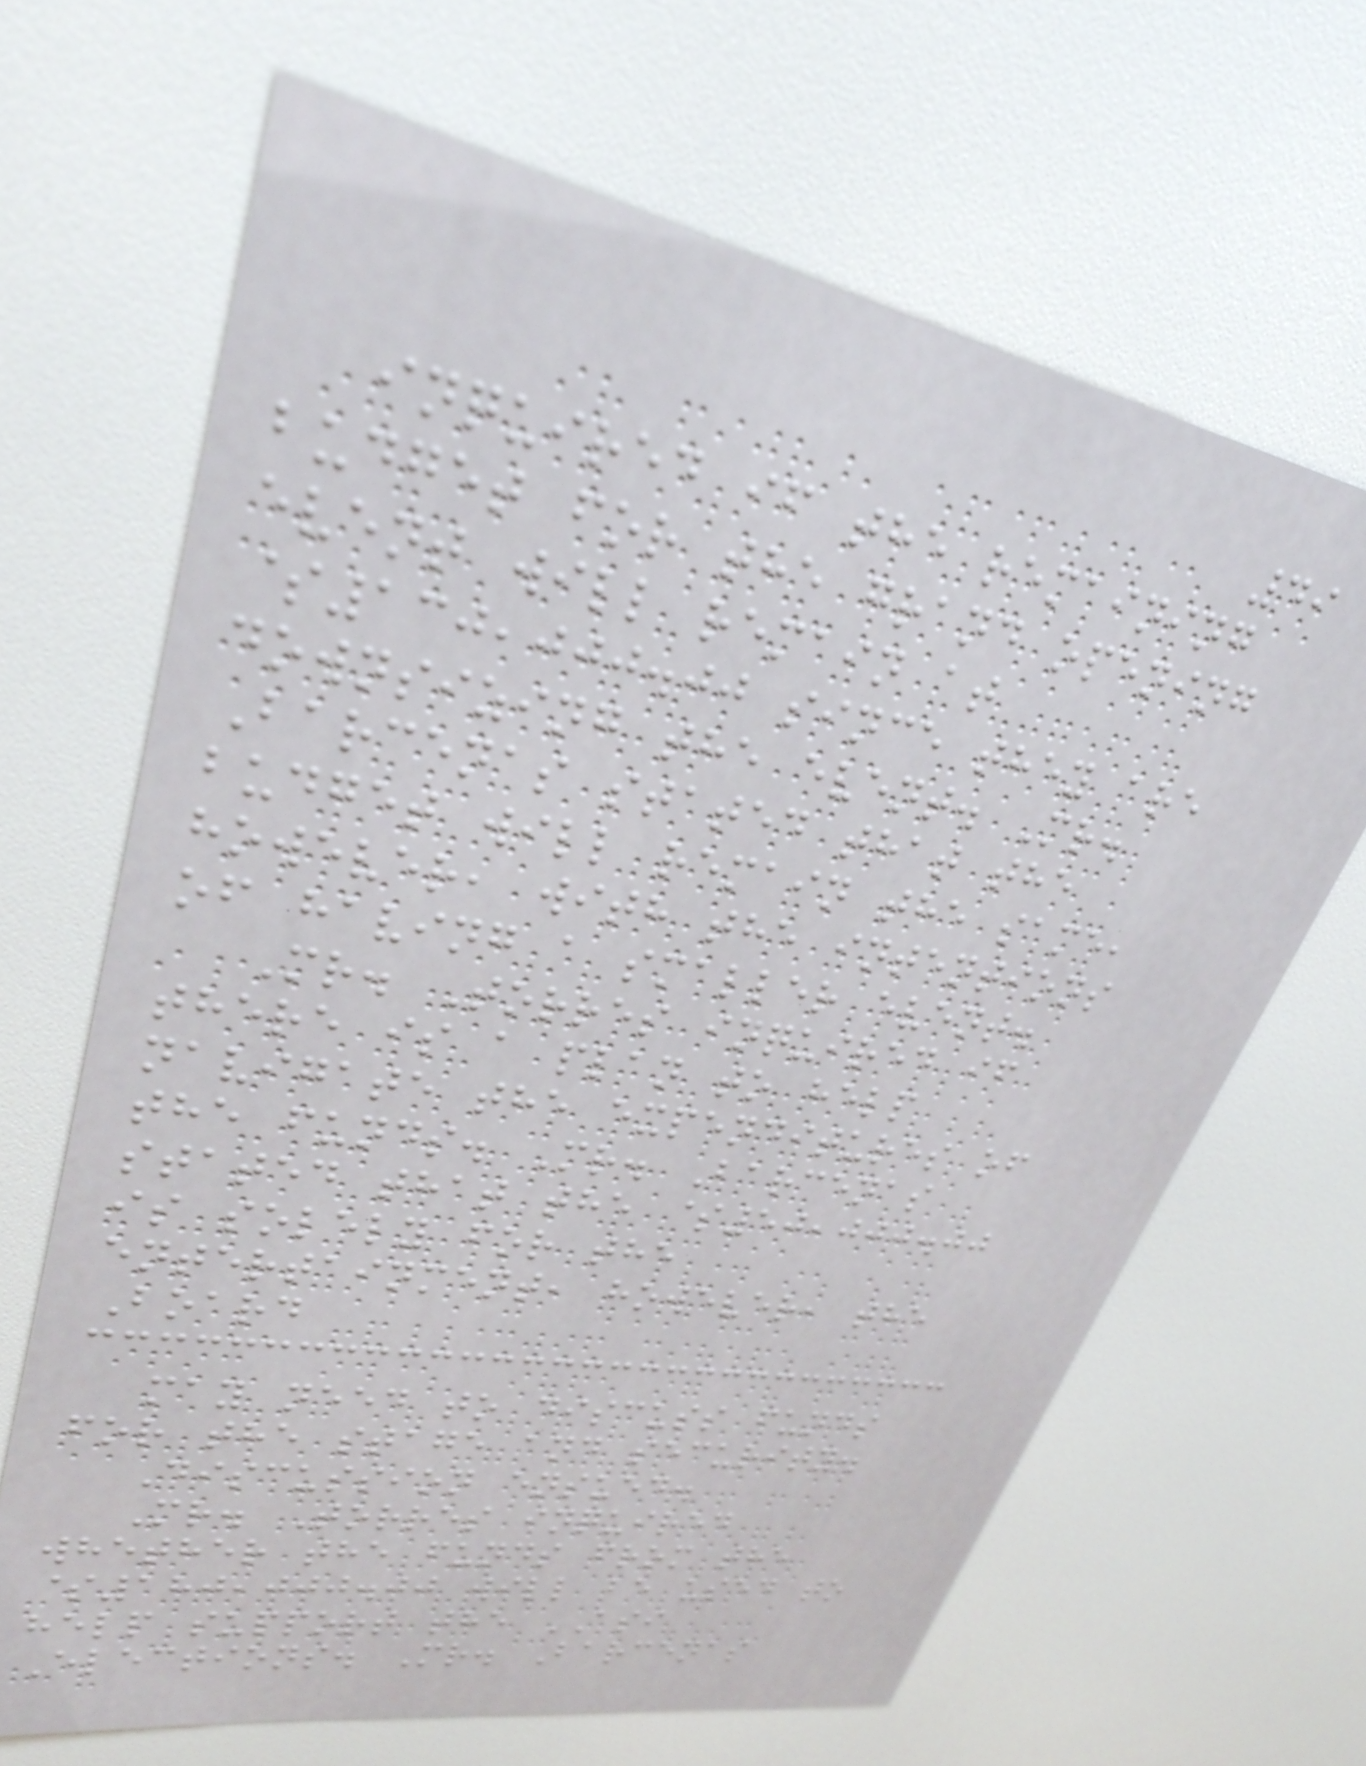49
inquired if the remaining
budget for the grand opening
event will remain at
$130,000.00 since they are
downsizing the event. Mr.
Barcenas stated that the
budget will remain the same,
however, with the intentions
of having a smaller event.
Mr. Torres inquired if
there is a plan to help
navigate the expenditures of
the funds. Mr. Barcenas
stated that the $50,000.00
is solely for the
entertainment, however, the
Board
may need to discuss funds
for the stage and security.
Discussion ensued.
Mr. Torres inquired
whether the funds from the
$180,000.00 will be used to
help support the ASI
Elections. Mr. Barcenas
